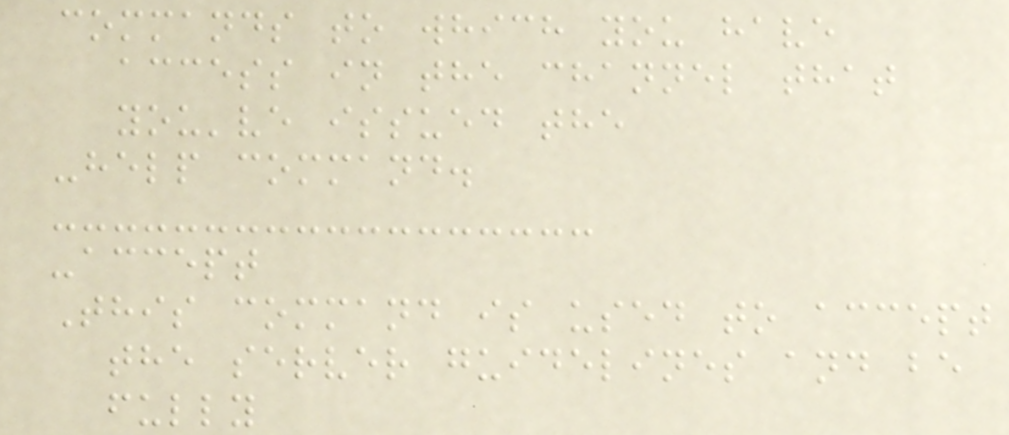commands to which you have
access in the channel that
you've issued the
-help command.
-accept
This command is used to accept
the server guidelines and be
fully
